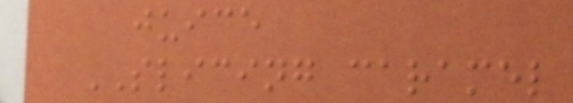juice
SLICING caramel
